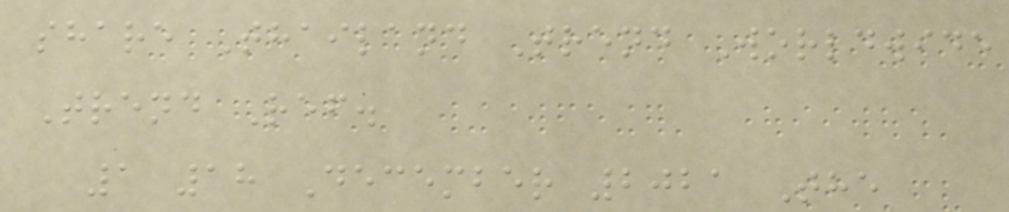share Thailand Trend Worldwide
Trend Ref.
1 18 December 2021 The
